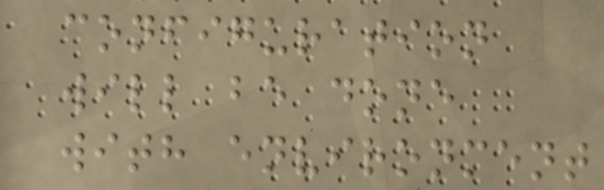configuration
will be done
with environment
